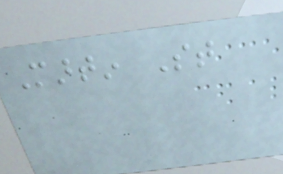Martin St
